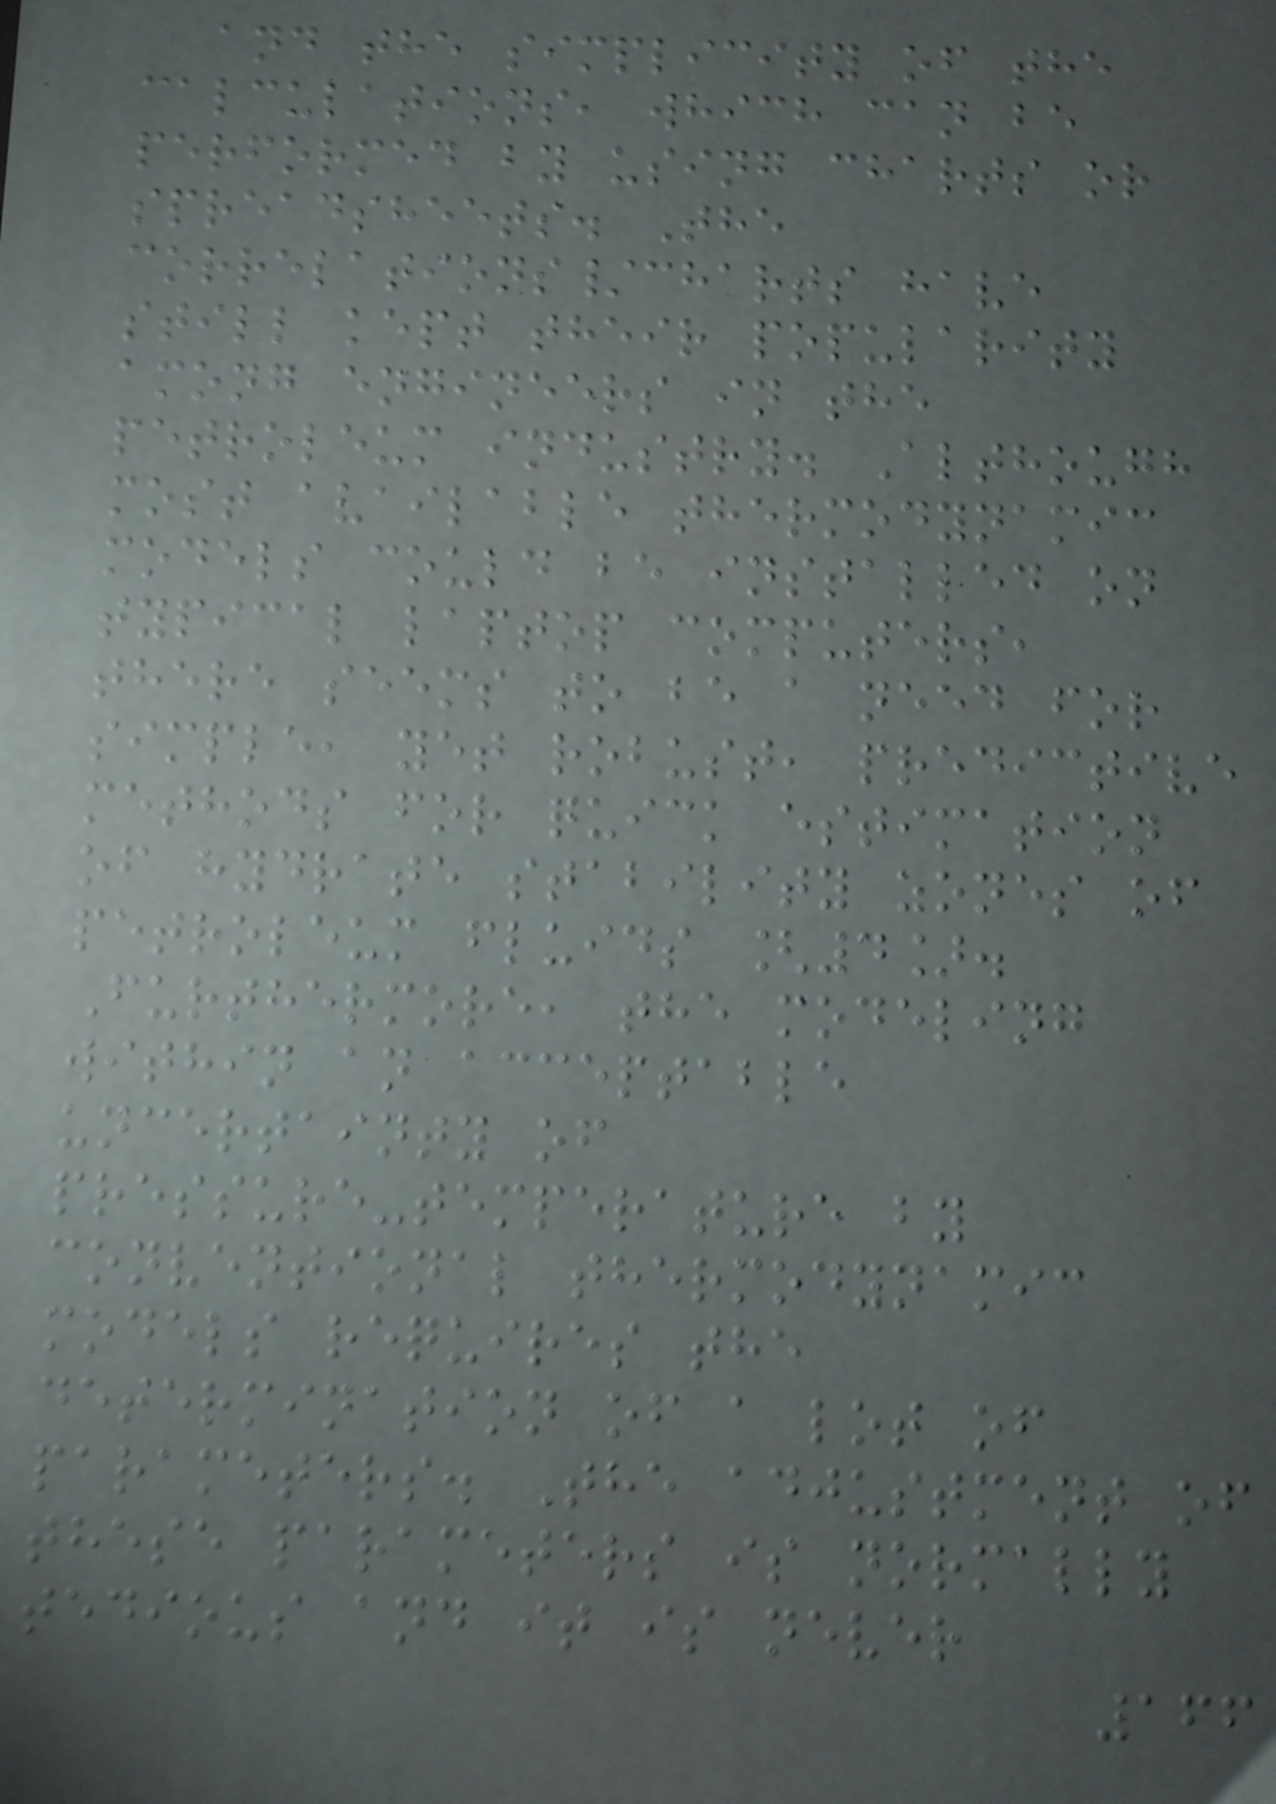and the simplicity of the
calculations, which can be
performed by using charts or
spreadsheets. The
correlations/charts have
still kept their popularity
among engineers in the
petroleum industry. Although
most available thermodynamic
models could be installed on
typical laptop computers,
there seems to be a need for
simple, yet robust, predictive
methods for quick estimation
of hydrate stability zones of
petroleum fluids [4].
Furthermore, the modeling
within an acceptable
uncertainty of
pressure-temperature by
conventional thermodynamic
models requires the
determination of a lot of
parameters. The adjustment of
these parameters is normally
tedious and it is never
166
